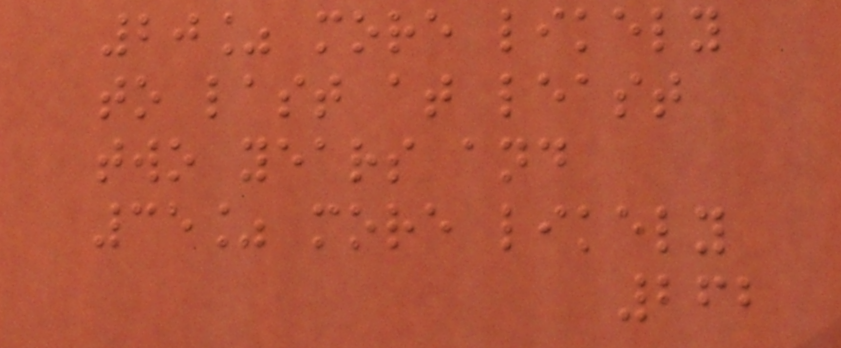20% more likely
to last at least
two years and
35% more likely
262
